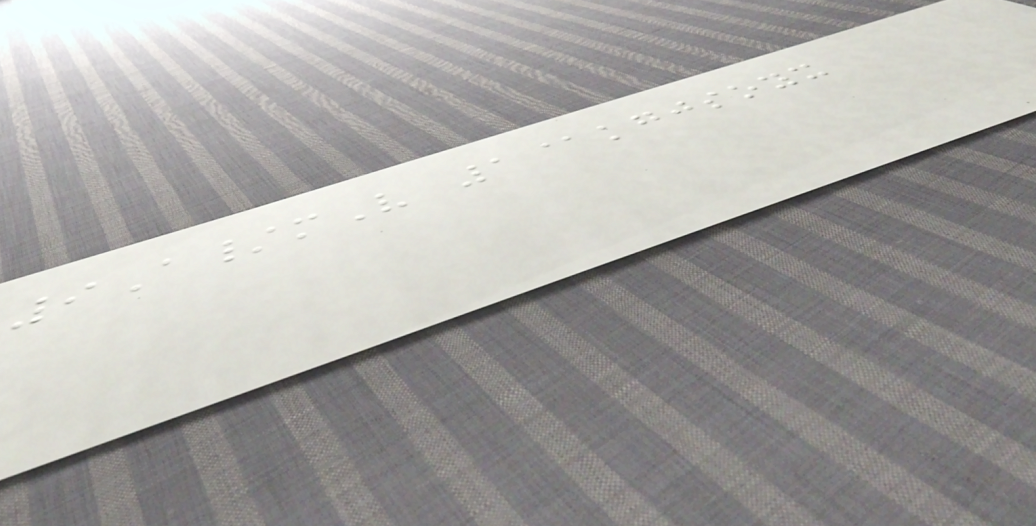9A/mV 1@kgjsoyx
